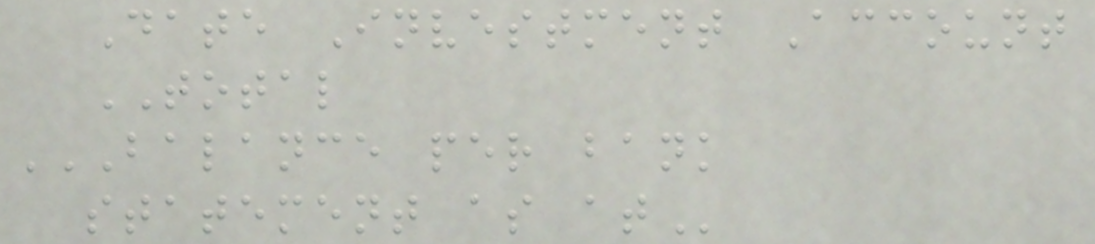Date Investment Account
TOTAL
BALANCE PER BANK
STATEMENT AS AT
